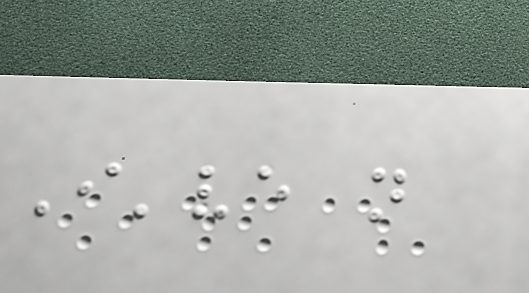I've not
